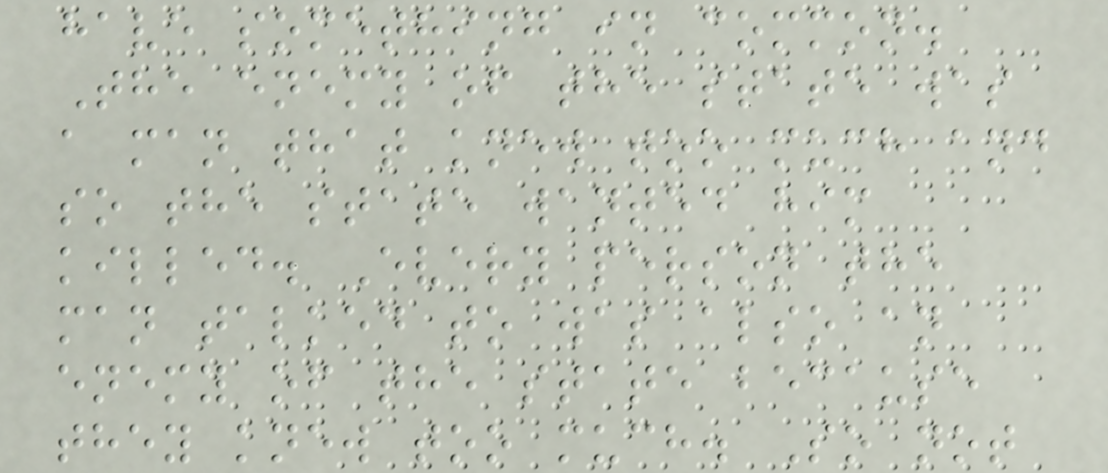have something in common.
The enemy of the state was
a man that knew too much and
so the state wanted him
killed. Every person the
man talked to was also an
enemy of the state because
they knew too much. So not
